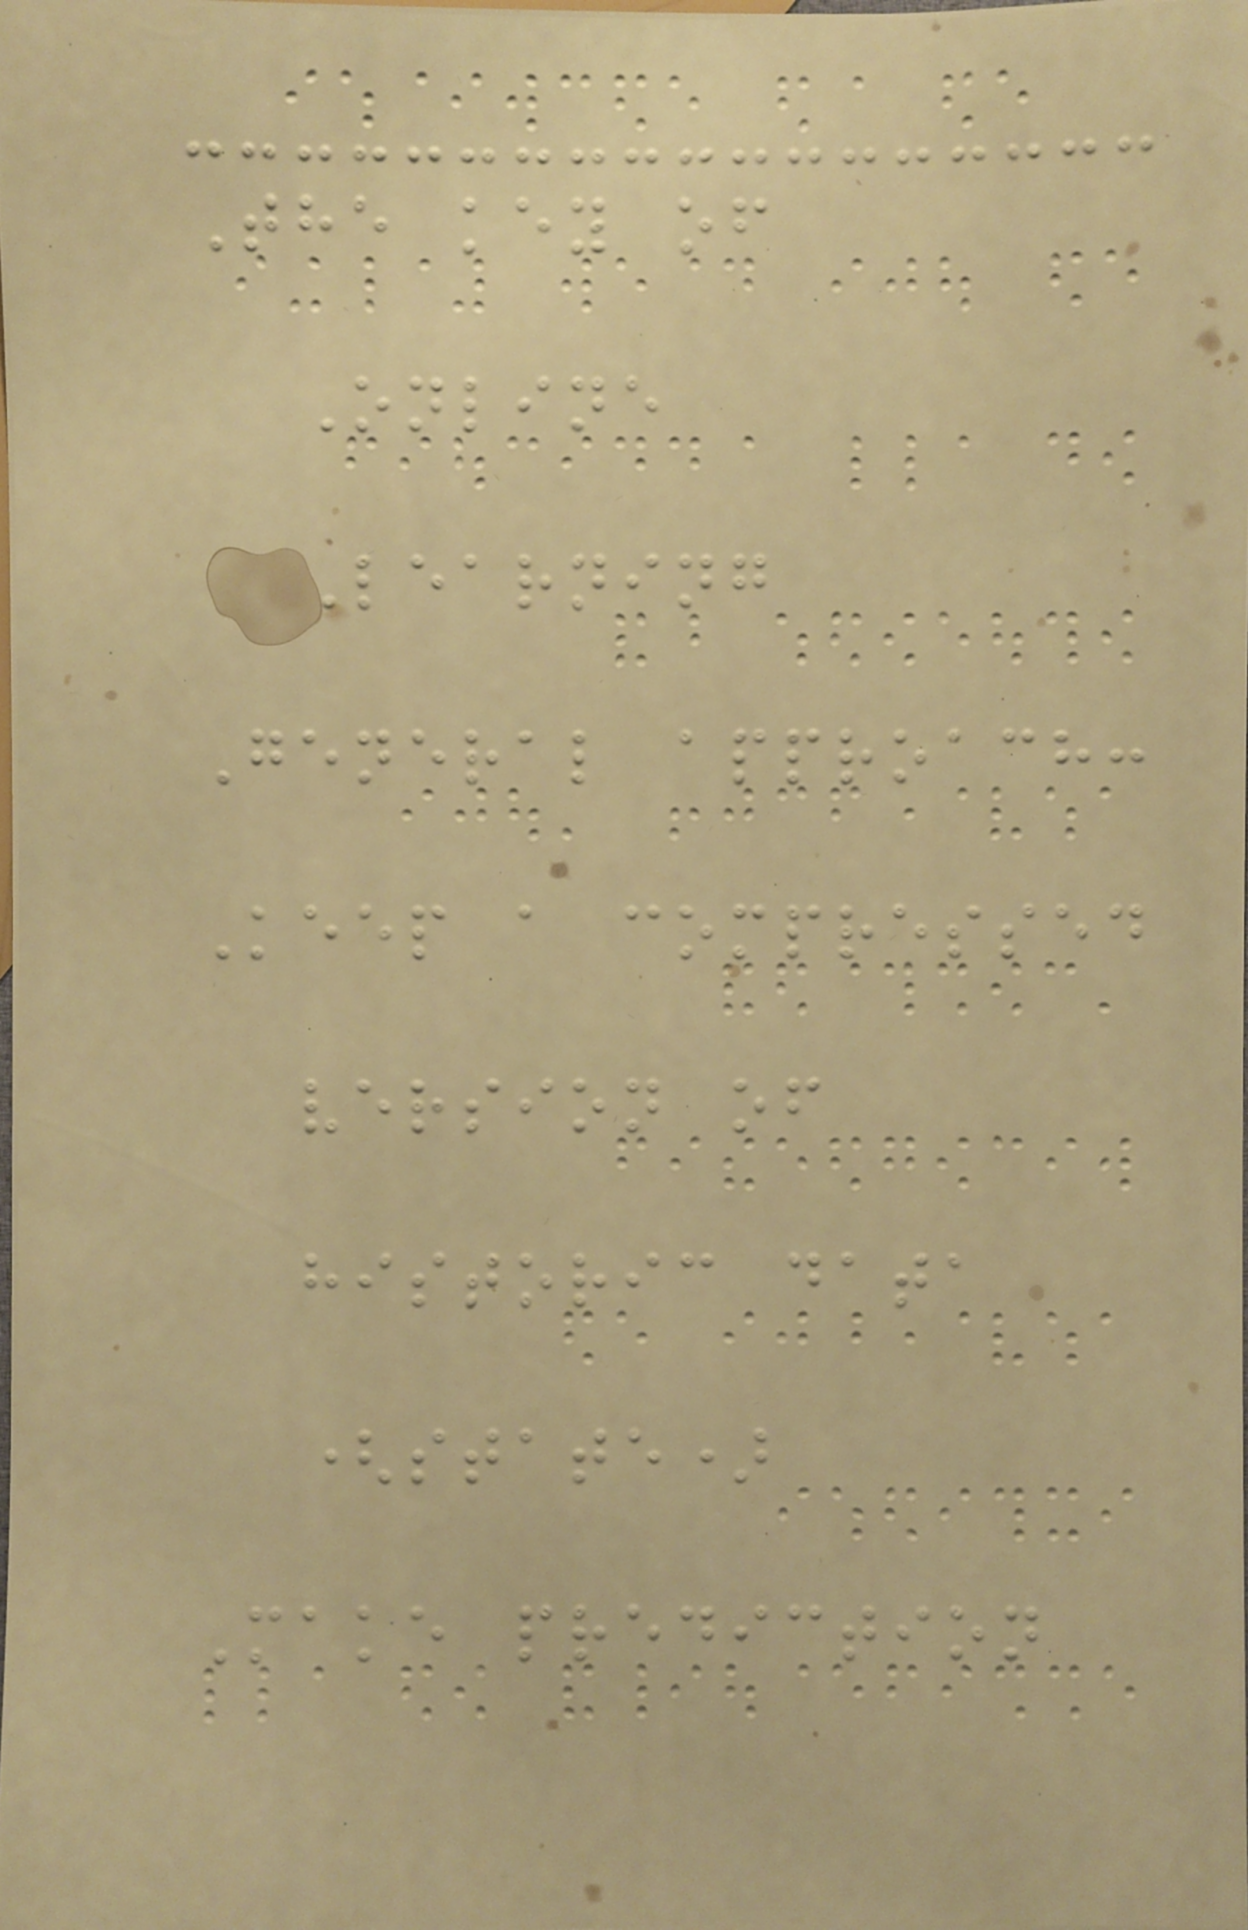The key of
Online
Learning
General approach:
Keep a compressed
version of
historic data
(state)
Make prediction
